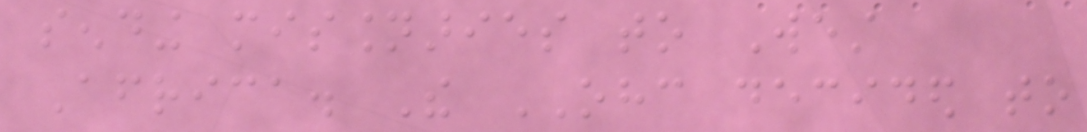sending missionaries to West
Africa. The OHC decided to
